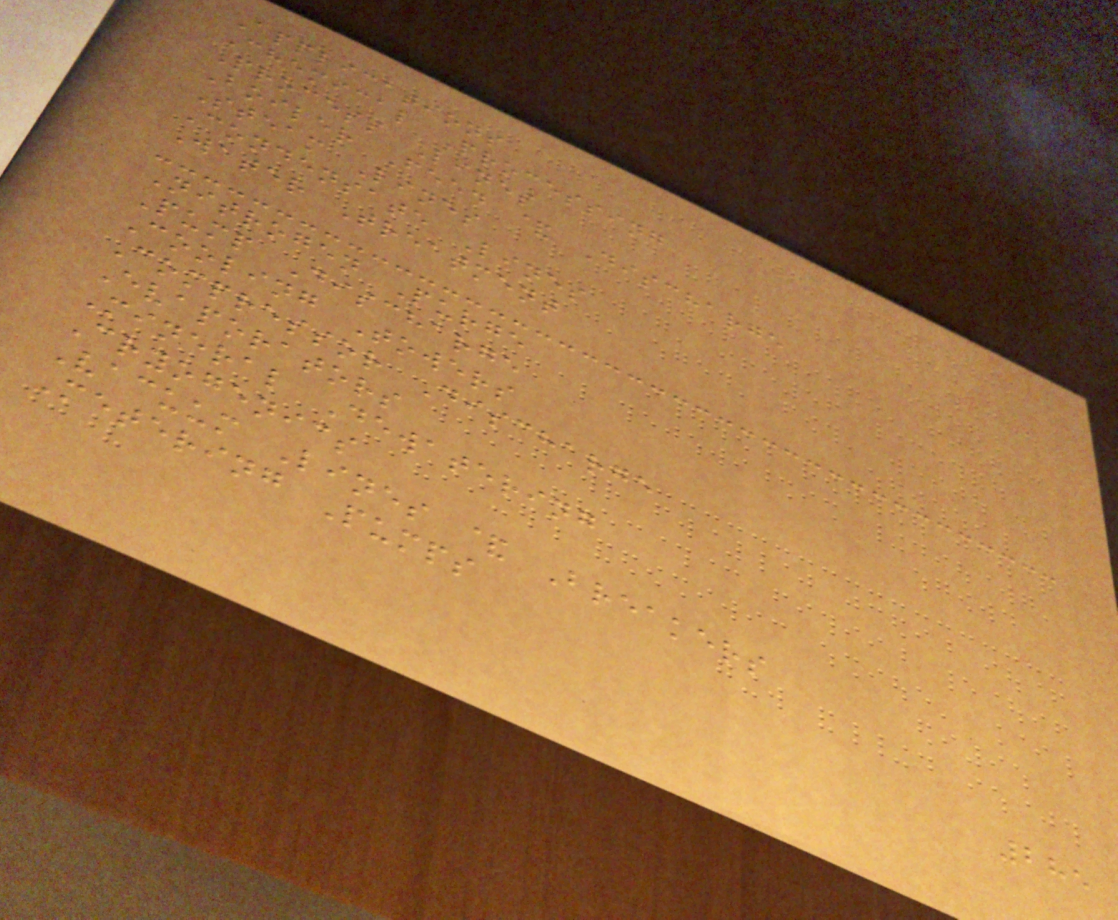Applications
Chemical Processing
Process Lines
Boiler Feed & Discharge
Steam Lines
Condensate Lines
Water Treatment
Nitrogen Purge
Pump Discharge
Cooling Towers
Compressor Discharge
Evaporators
Mineral Dewatering
Cryogenics
Vacuum Lines & Breakers
Metering Pumps
285
